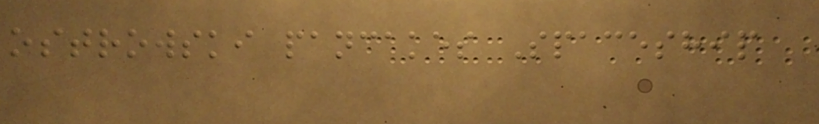ostrowski pancakes Spaceship
